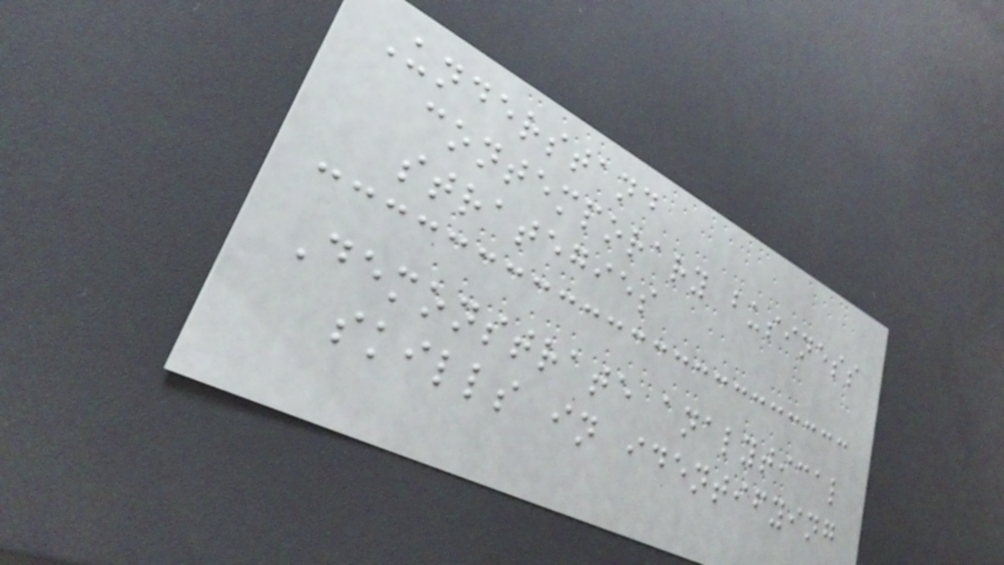Understand
contemporary business
strategies
Demonstrate analytical
skills in identifying
